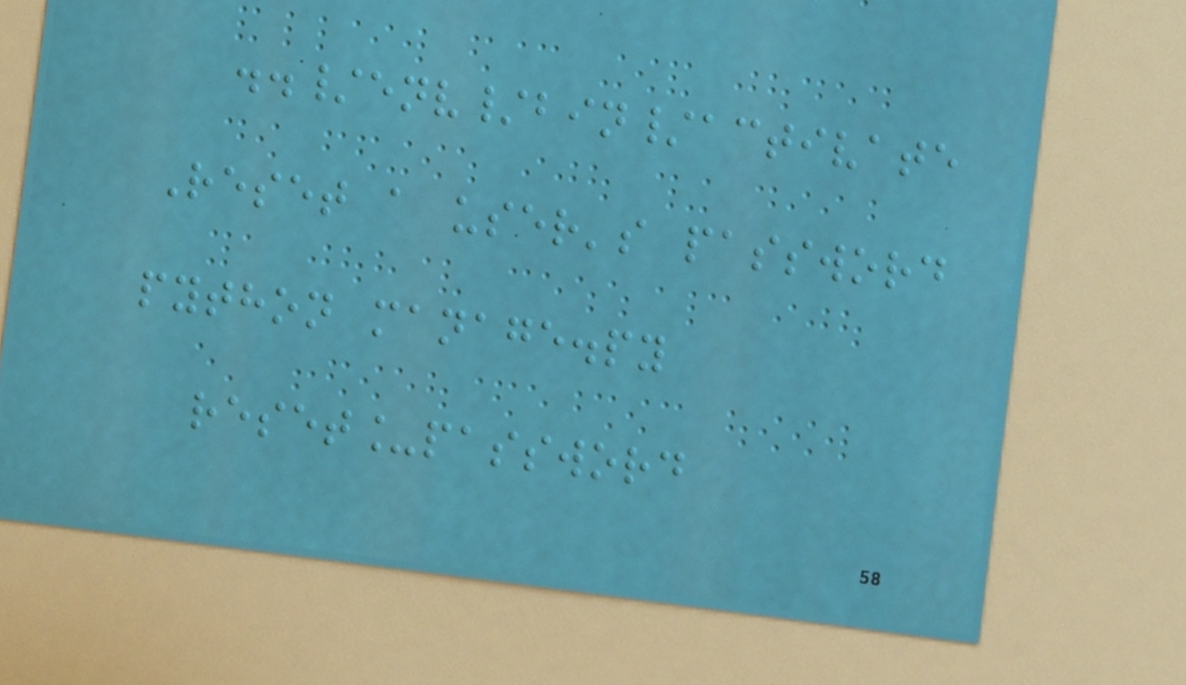../env/bin/activate
Reset a user's password
python manage.py
reset_password
